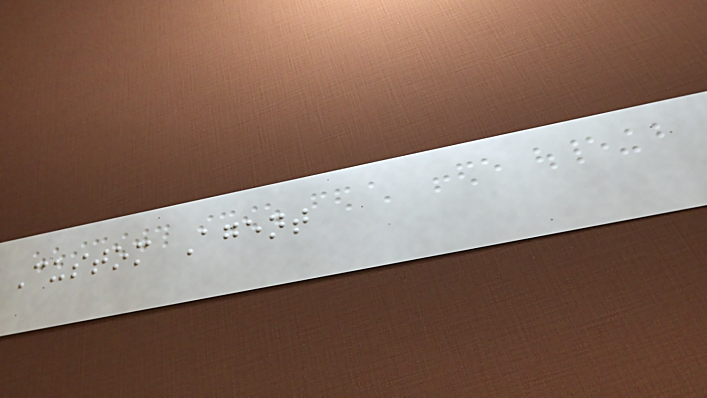Custom Agent
